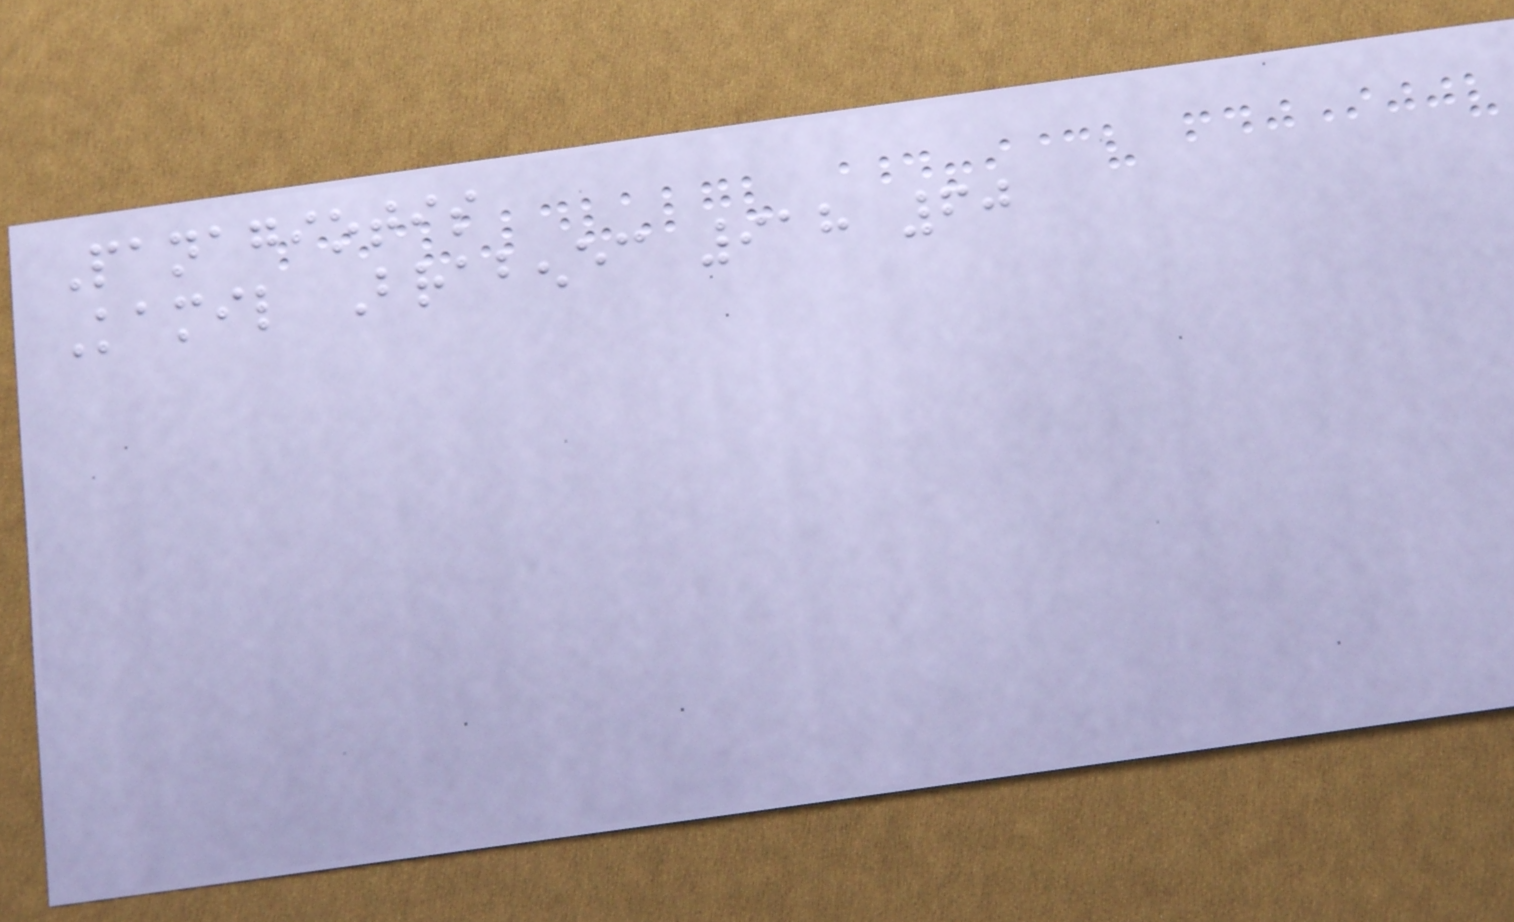Panagiotis
Kamil Brabenec 918 60
